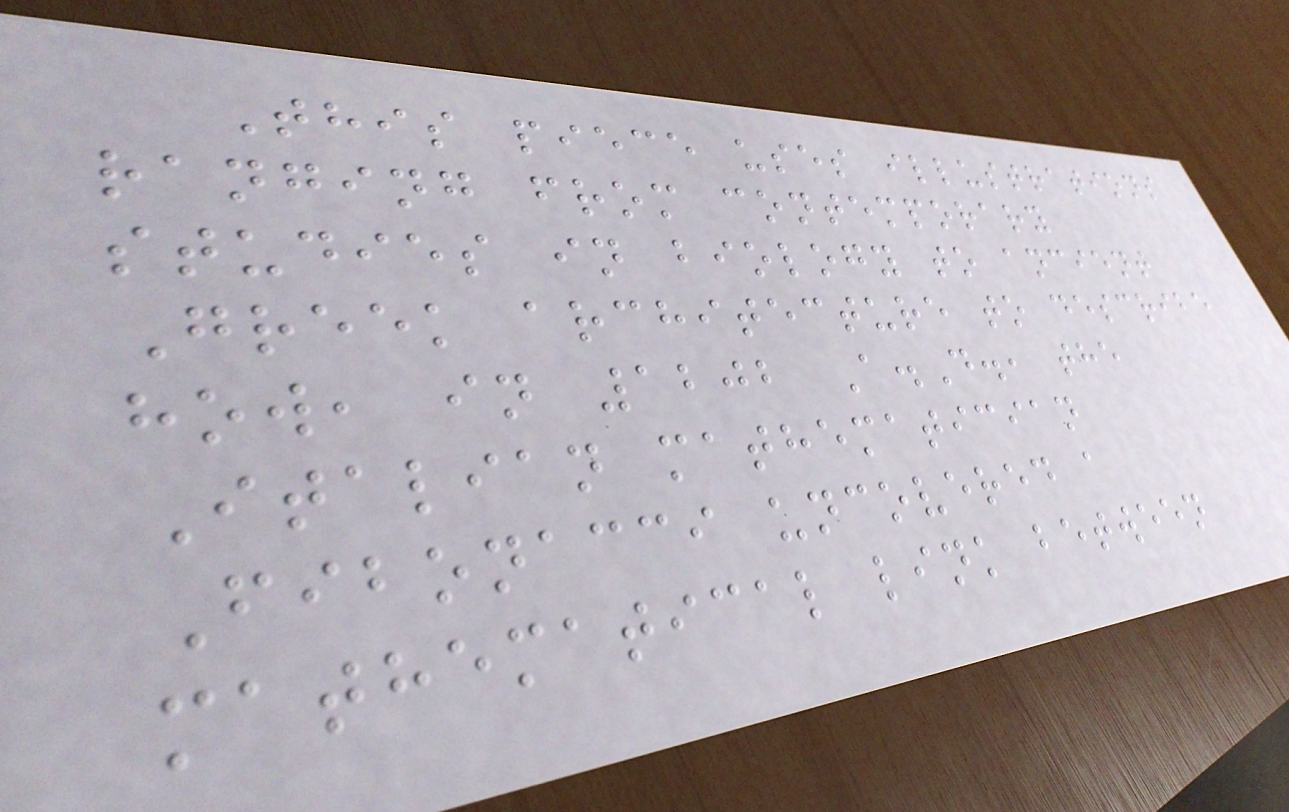This piece uses illustrations
ranging from contemporary
studies in biology to ancient
Greek architecture to describe
how, in 1202 A.D., the
Italian mathematician
Fibonacci uncovered a
mathematical link between
